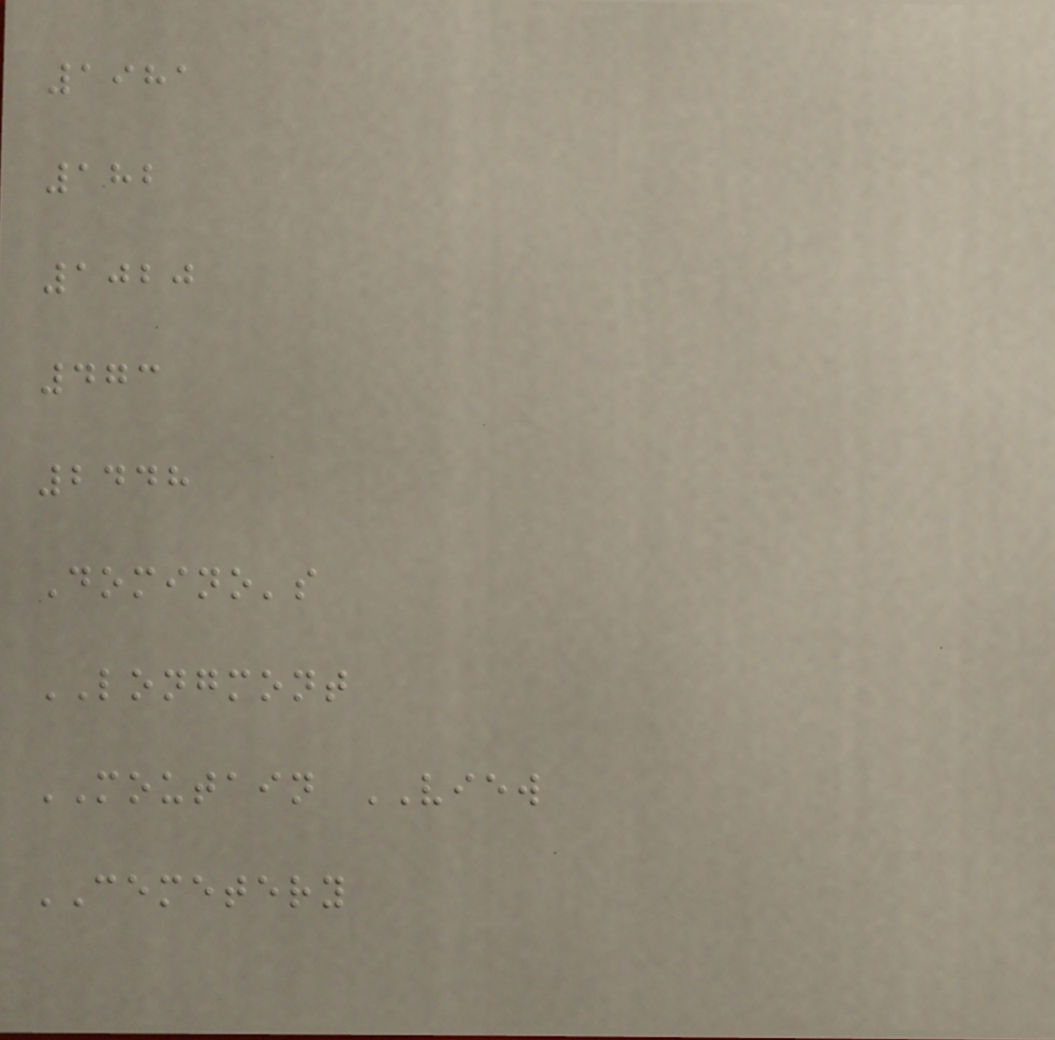1981
182
1020
473
2448
Domino's
LONGMONT
MOUTAIN VIEW
CEMETERY
